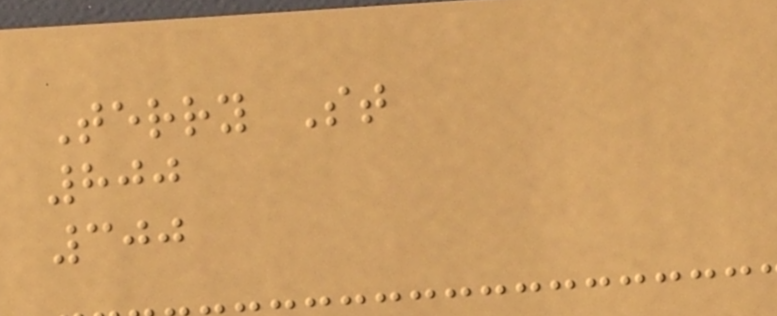Terry St
800
300
